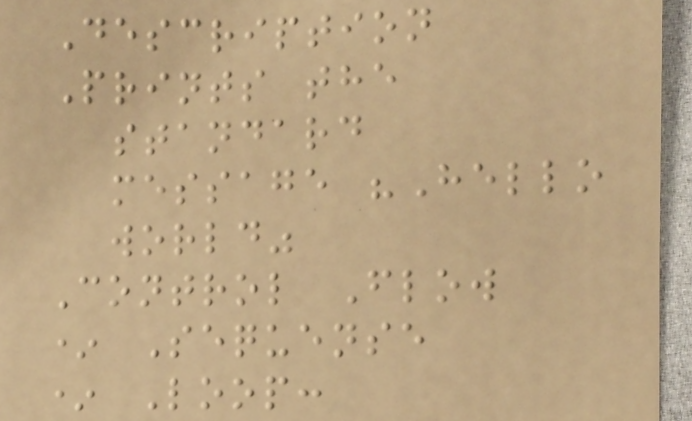Description
Prints the
standard
message "Hello
world"
Control Flow
* Sequense
* Loop:
